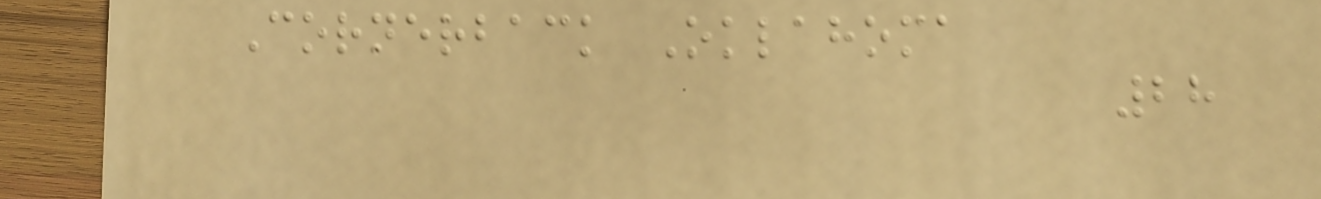Cornerback Oklahoma
28
